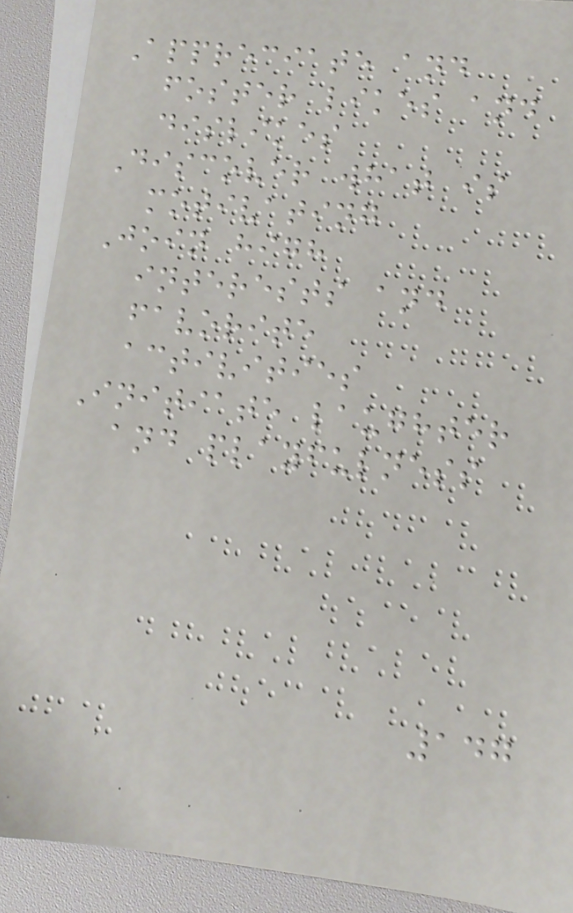Appreciate and
foster likes and
dislikes
Discover what is
motivating
Join high
interests and
favorite
activities
Initiate laughter
and playfulness
147
